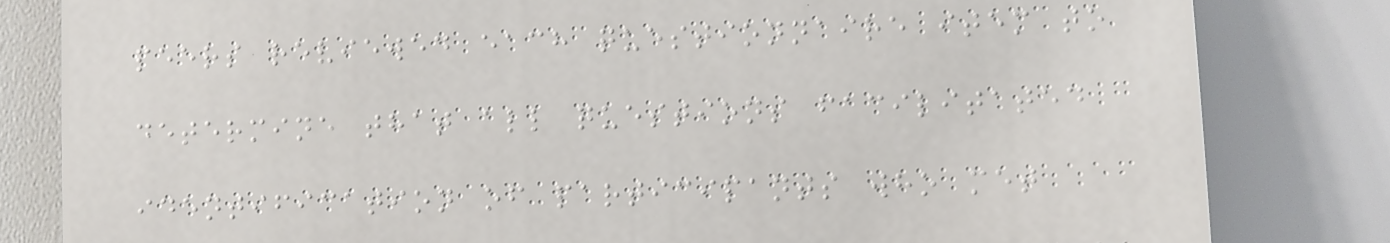peers reviewed each questionnaire item to
determine that all questions facilitated
identification of participants who met
